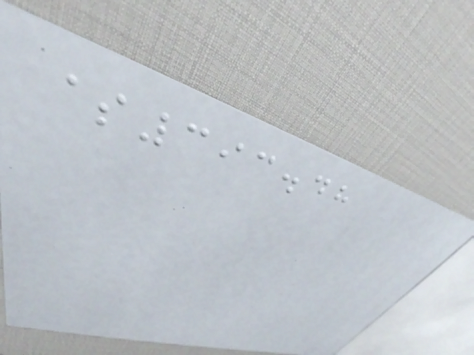$393.48
